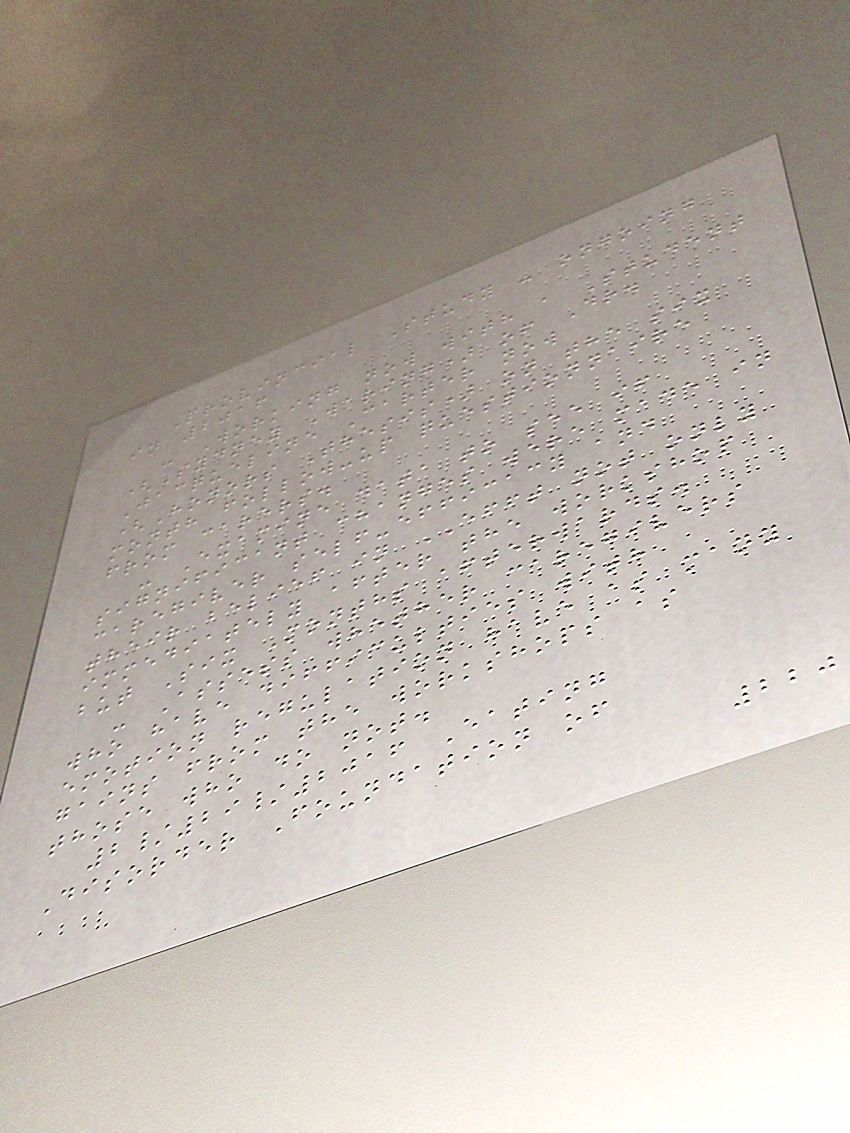Provincial Study - ongoing
in 2016
- Working now with a Student
(Sydney Waring) of Dr.
Jacqueline Carter now
(Honors Thesis) on the six
month follow-up questionnaire
from carers.
- Examine data to see if
significant changes were made in
caregiver self-efficacy and
their belief in EFFT not only
immediately after the workshop
but Six Months afterwards.
- Assess whether caregivers
who have difficulties with
emotion regulation have as many
gains from the workshops as
those who do not.
2/29/2016 Eating
Disorder Foundation of
220
